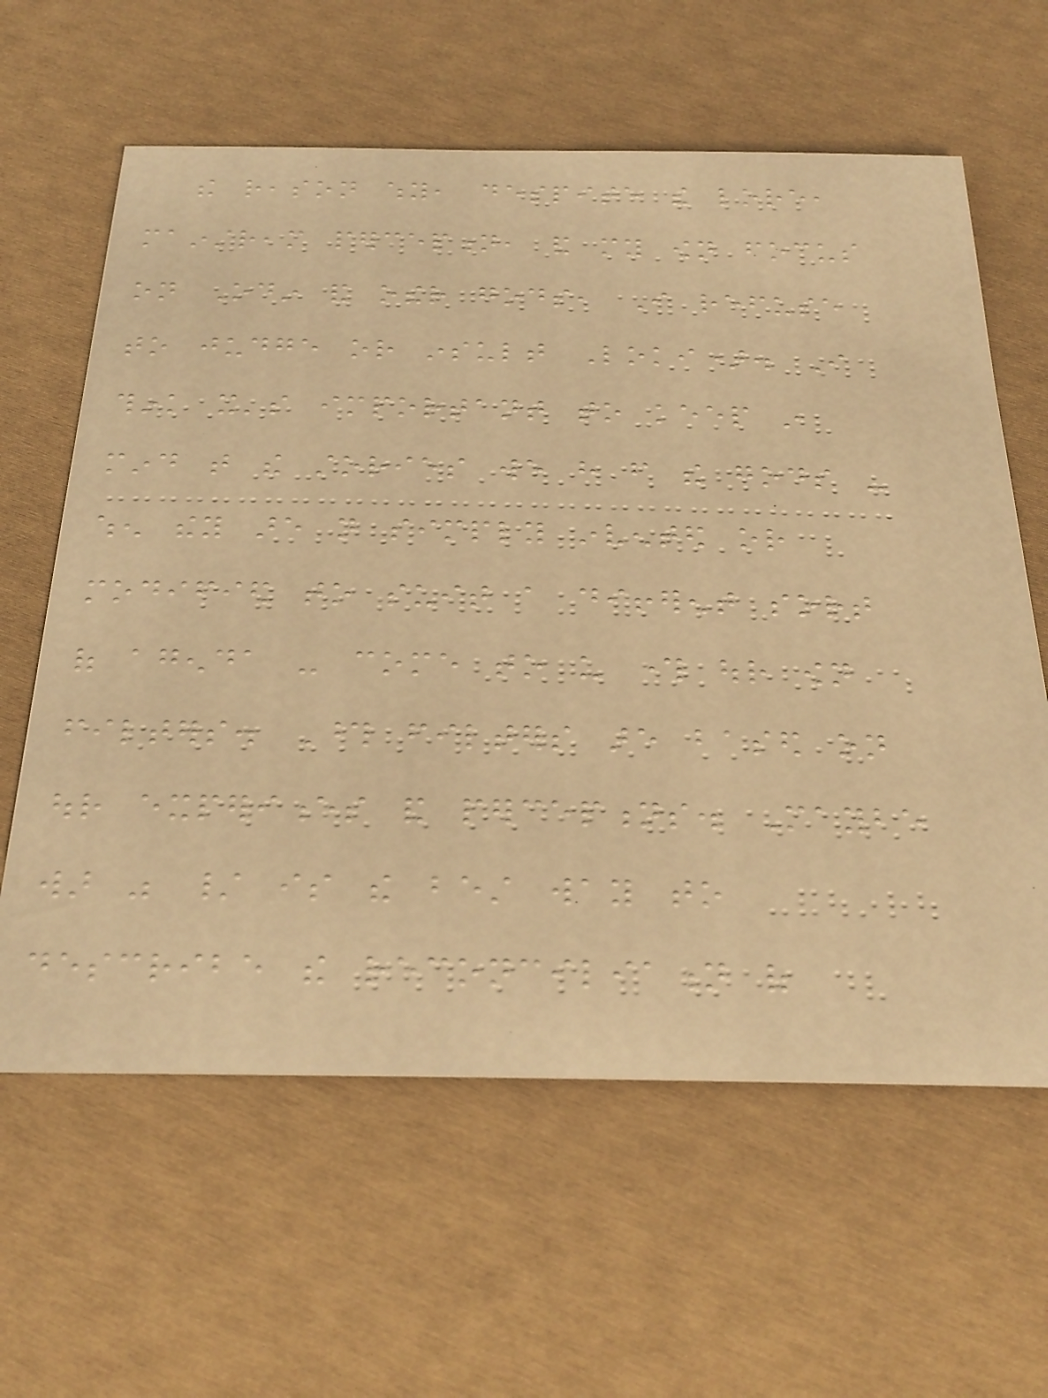the reason why, despite the lore,
mainstream perception, and my own focus
on Odin and other gods, I refuse
to judge or insult Loki). I
think it's important to keep in
mind that the stories we have from the gods -
when they are not simply invented or
modified to suit a different sort
of agenda - come to us through our own
filters. Those filters are based on
our experiences and perceptions. Maybe
war was / is the best way to
describe the reconciliation of
